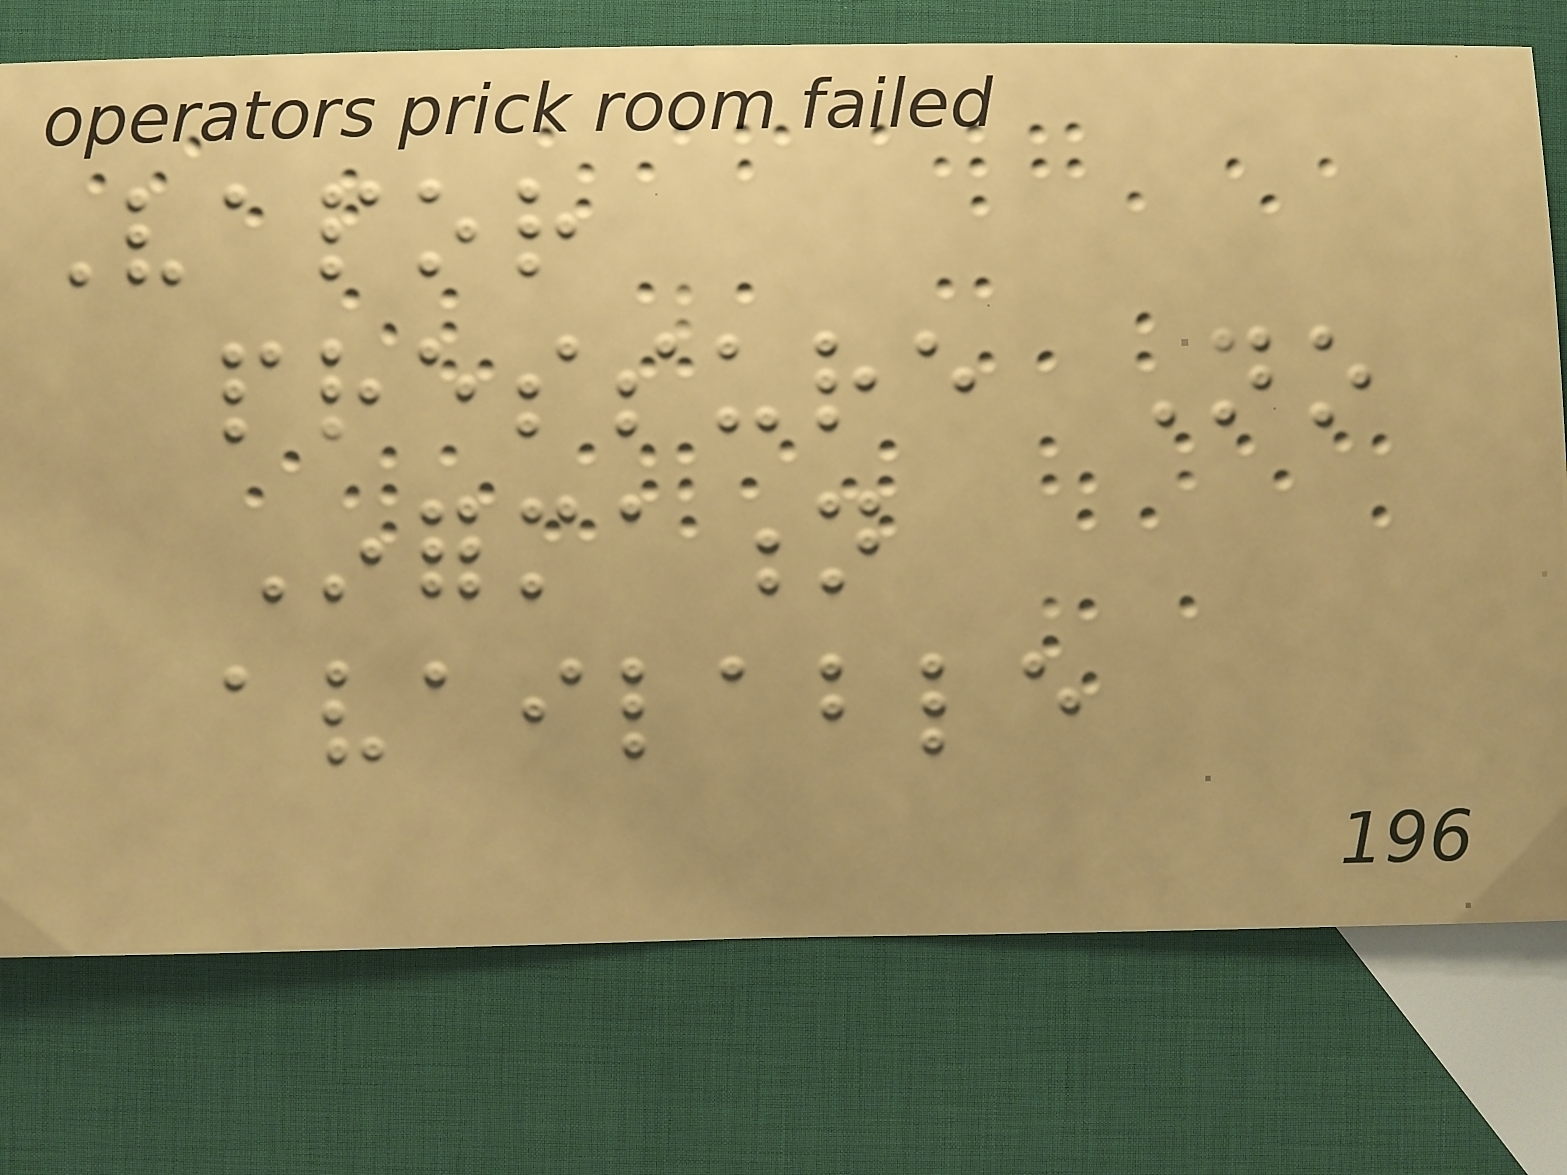Vapor
pressure No
Information
available
